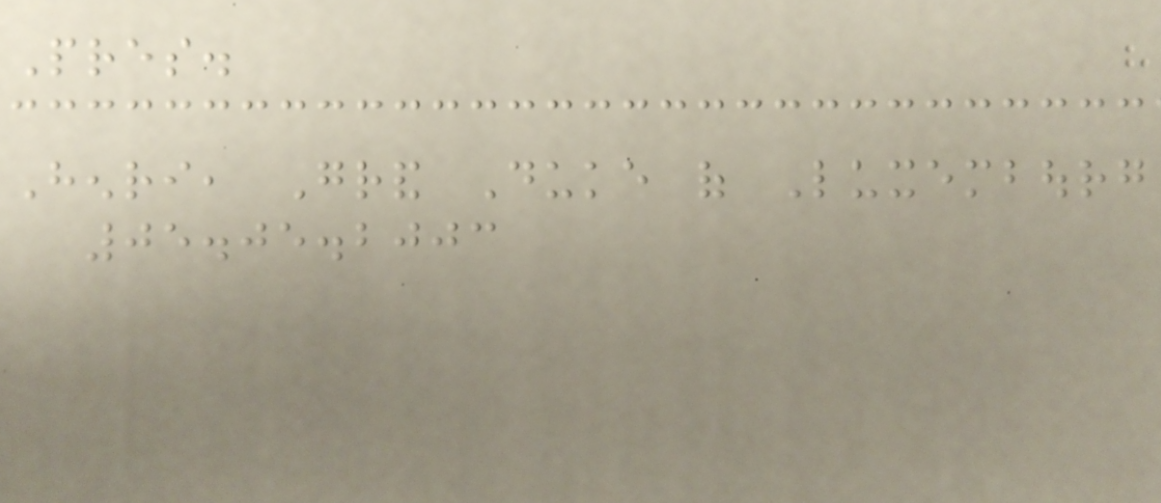Pres.
Henri, Grand Duke of Luxembourg
05.05.2003
